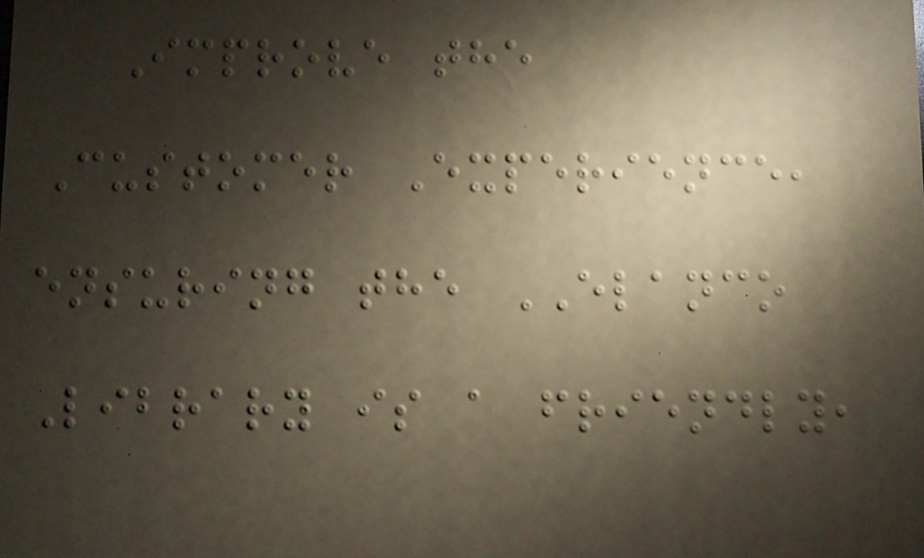Improve the
Customer Experience,
ensuring the ELANCO
Library is a friendly,
